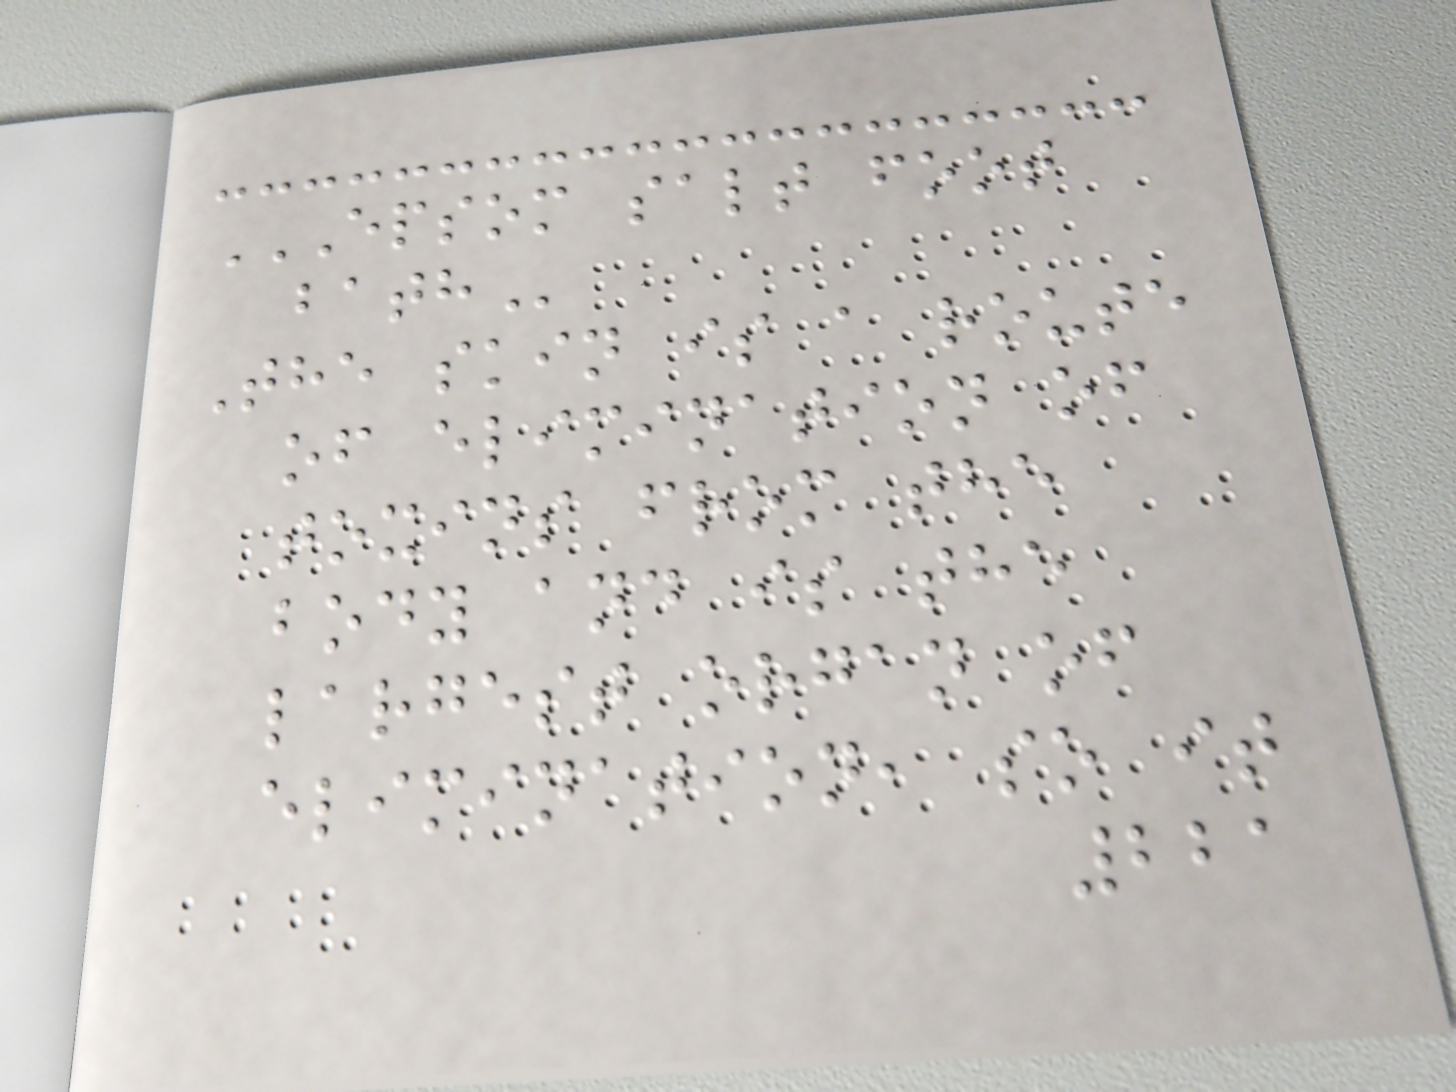EPSOM SALT FOOT
BATH
The skin is a route
of elimination of
toxins from the
body and is the
largest organ of
elimination, so it
221
